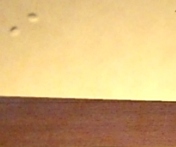i
